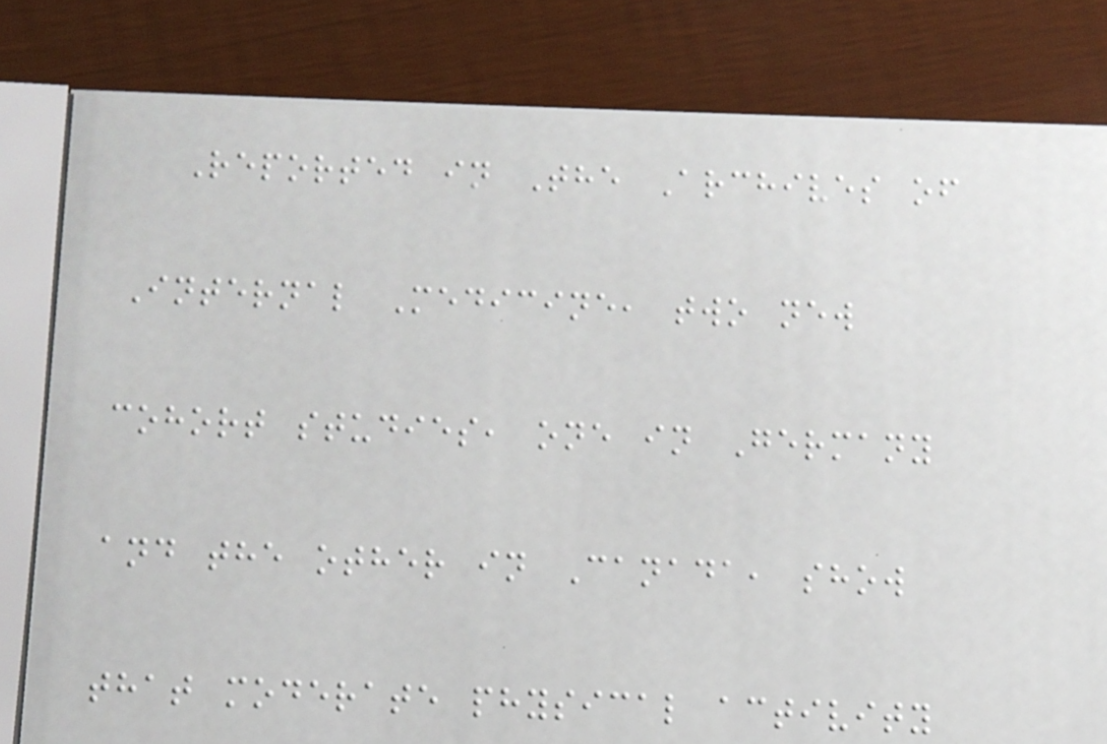Reported in The Archives of
Internal Medicine, two new
cohort studies, one in Germany
and the other in Canada, show
that moderate physical activity
